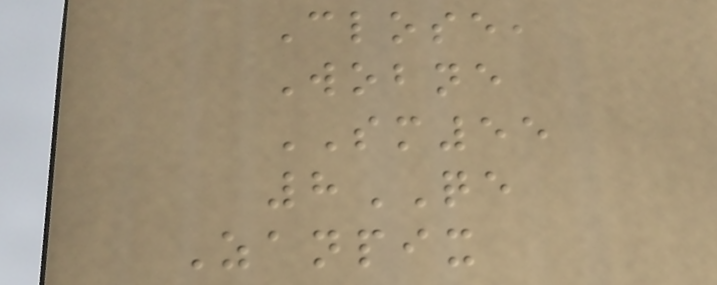Close,
Wobne
SM55
8QE
Zanpix
